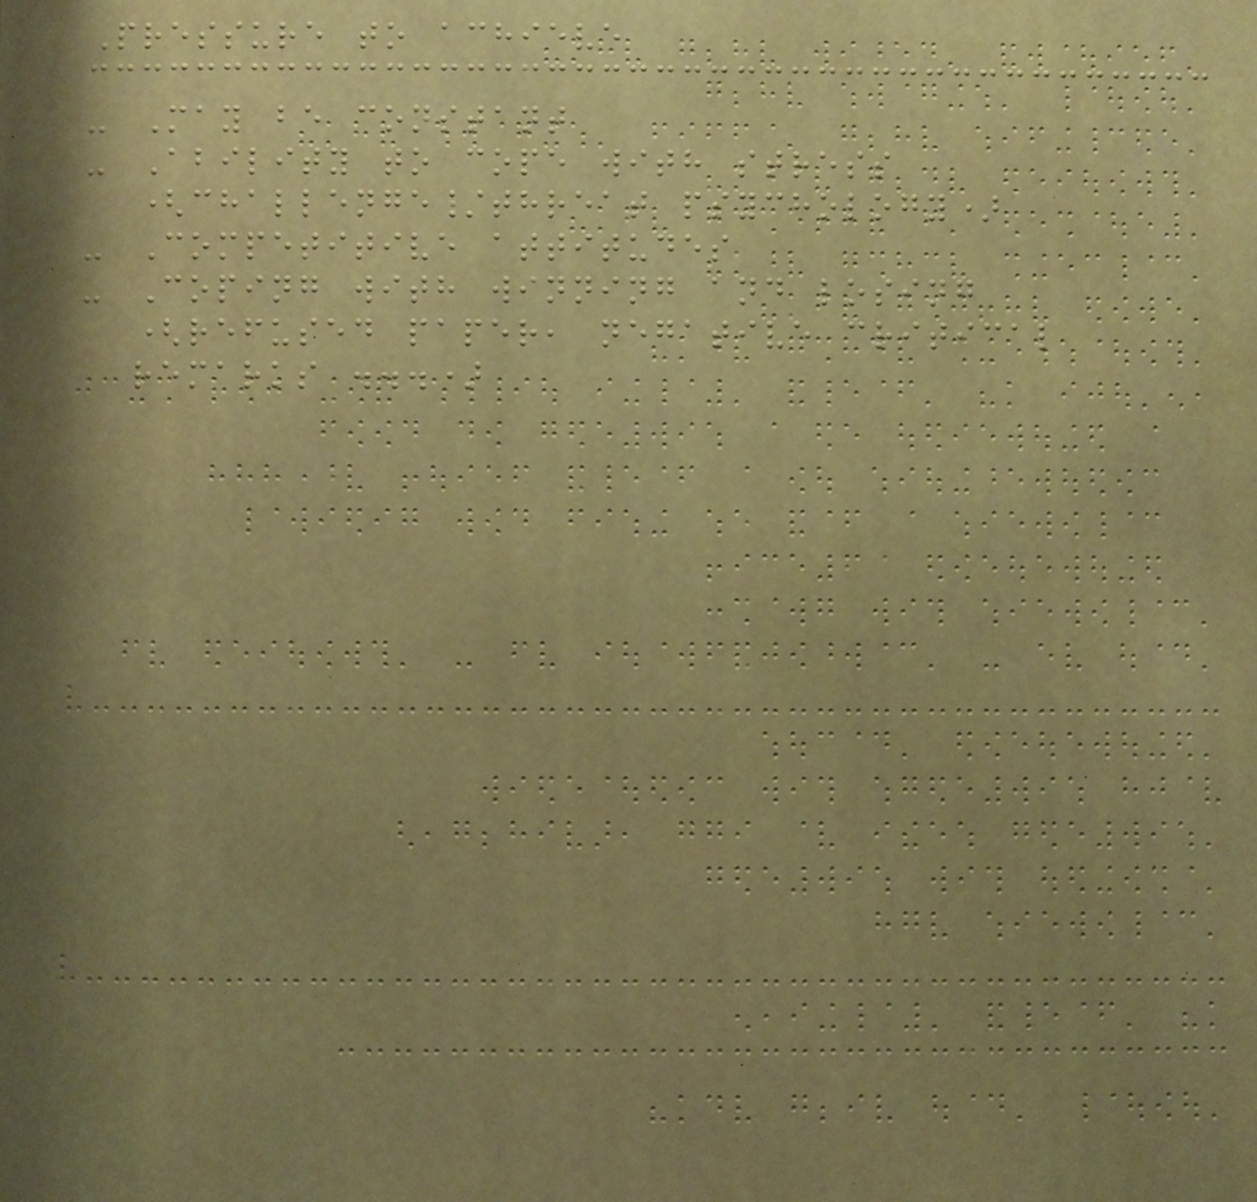Pressure to achieve
- May be constant
- Ability to cope with stress
(challenge/threat psychology)
- Competitive attitudes
- Coping with winning and losing
(refused paper, negative critical
remarks ...)
